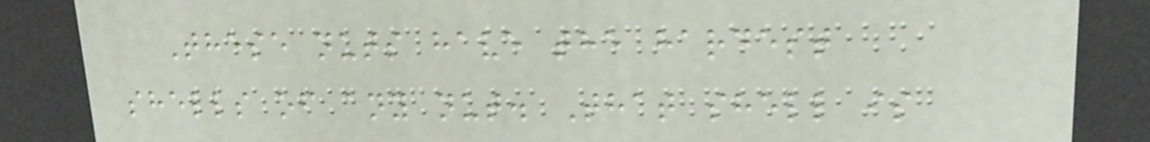These nuts have the hardest
shells of any nut. That shell is
